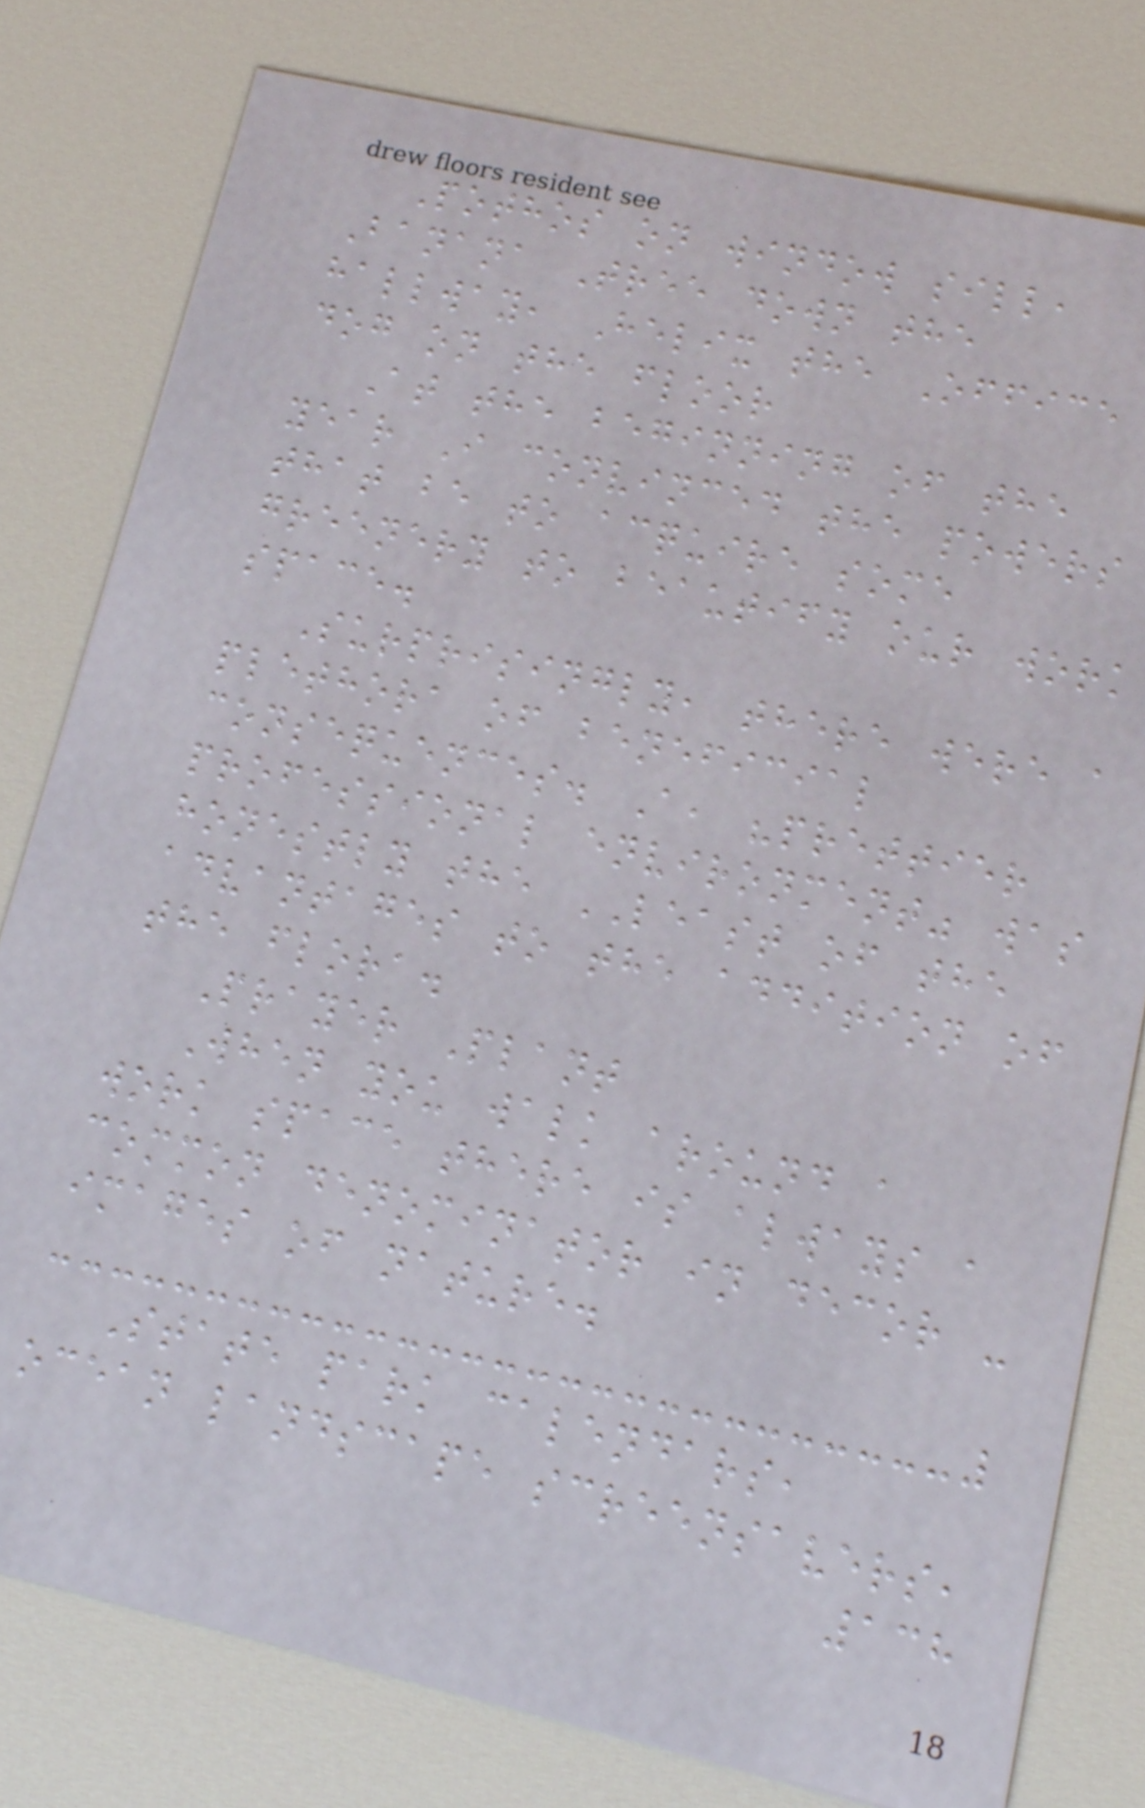Pothos on window sill,
Banana Tree down the
hallway, Helix the Office
dog on the floor
At the beginning of the
year I convinced the powers
that be to acquire some
greenery to beautify our work
space.
Surprisingly, there were a
plethora of beneficial
consequences. A, "prettier
professional environment" was
honestly the LEAST of the
advantages to the addition of
the flora.
Prayer Plant
When you walk around a
work space there is always a
common denominator in decor -
images of nature.
State park calendars,
ocean landscape screensavers,
138
